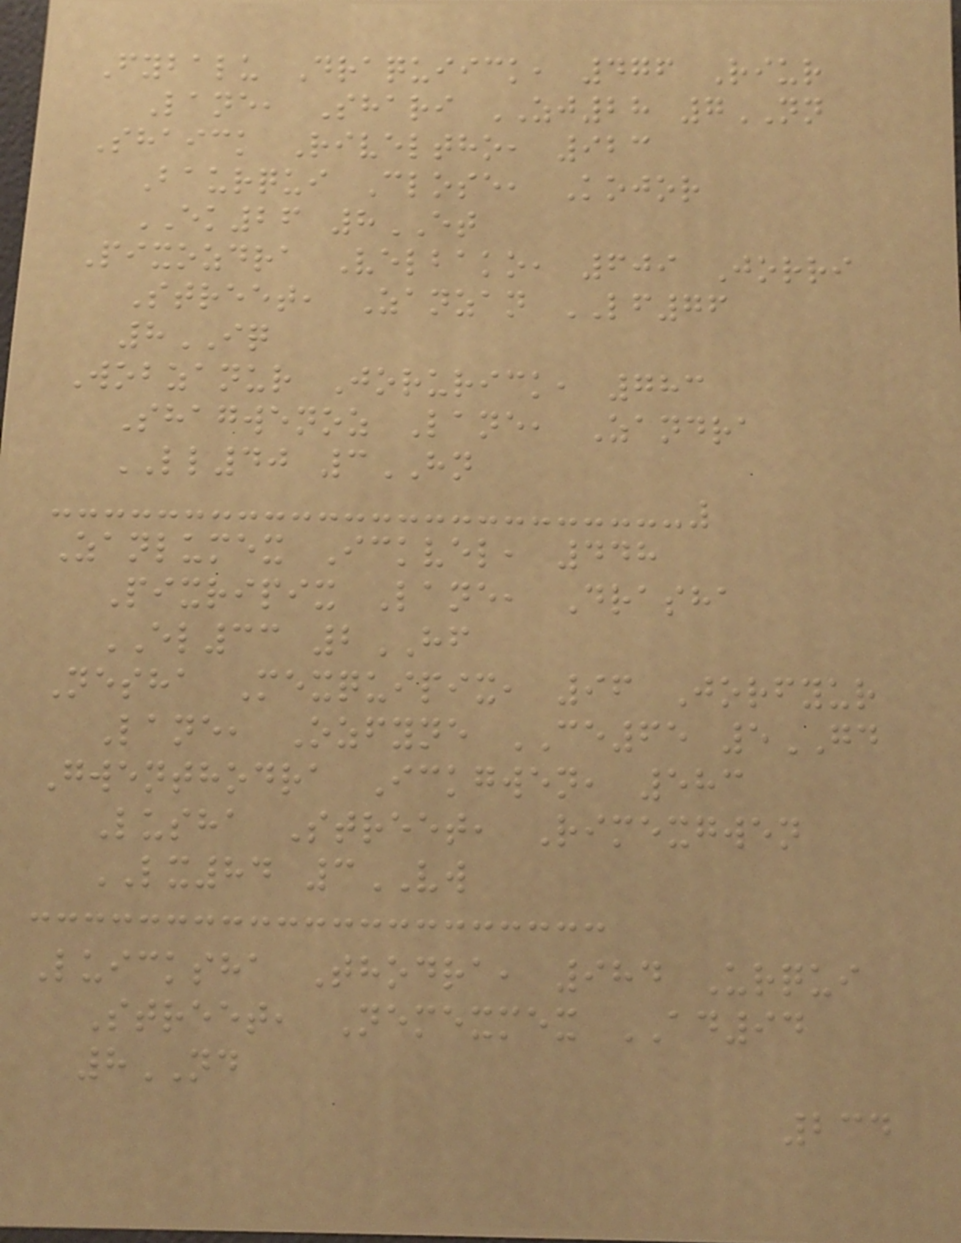Fybalu Draquiick, 476 Riur
Lane, Shari ZJ28 7NN
Shaick Riveltho, 923
Baurqui Close, Kojor
EK26 8ET
Pixozdra Velbako, 609 Jorri
Street, Zanzan LF76
8IQ
Wobzanur Jorurick, 783
Shagwenoz Lane, Zandra
LL40 3HN
Zanlumex Ickvel, 448
Pixripix Lane, Drasha
EL33 2HF
Nesha Mexquipix, 96 Jorfyur
Lane, Ozfyne CE65 5GD
Gwenthodra Ickgwen, 583
Lusha Street, Rimexgwen
LX84 3VW
Luicksha Thodra, 984 Urqui
Street, Nemexmex AD94
8ND
234
